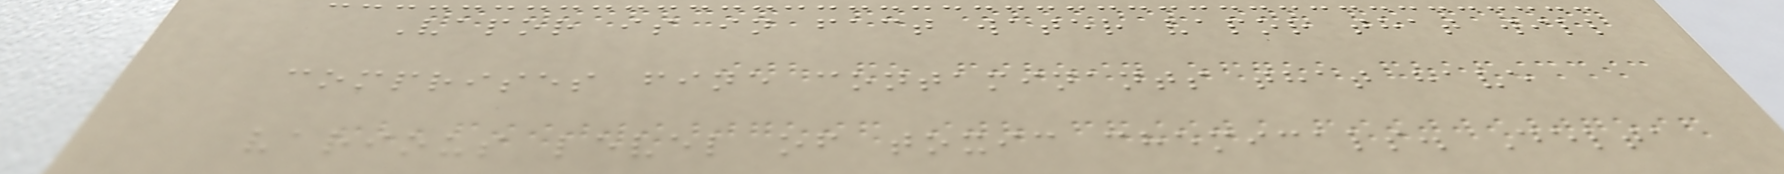Vapor is in fact water vapor that will
comprises fine contaminants that have
various level of toxic chemicals. Delta
